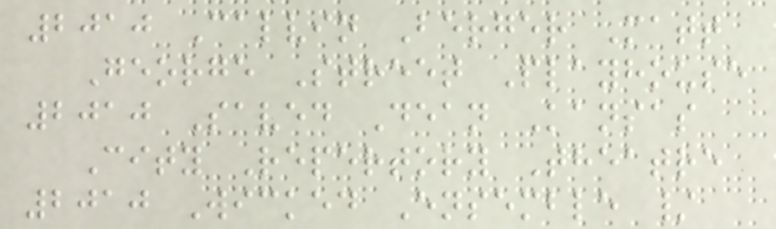2010 Calvin Berger Matt
George Street Playhouse
2010 Saved Dean Kansas
City Repertory Theatre
2010 Wicked Ensemble /
